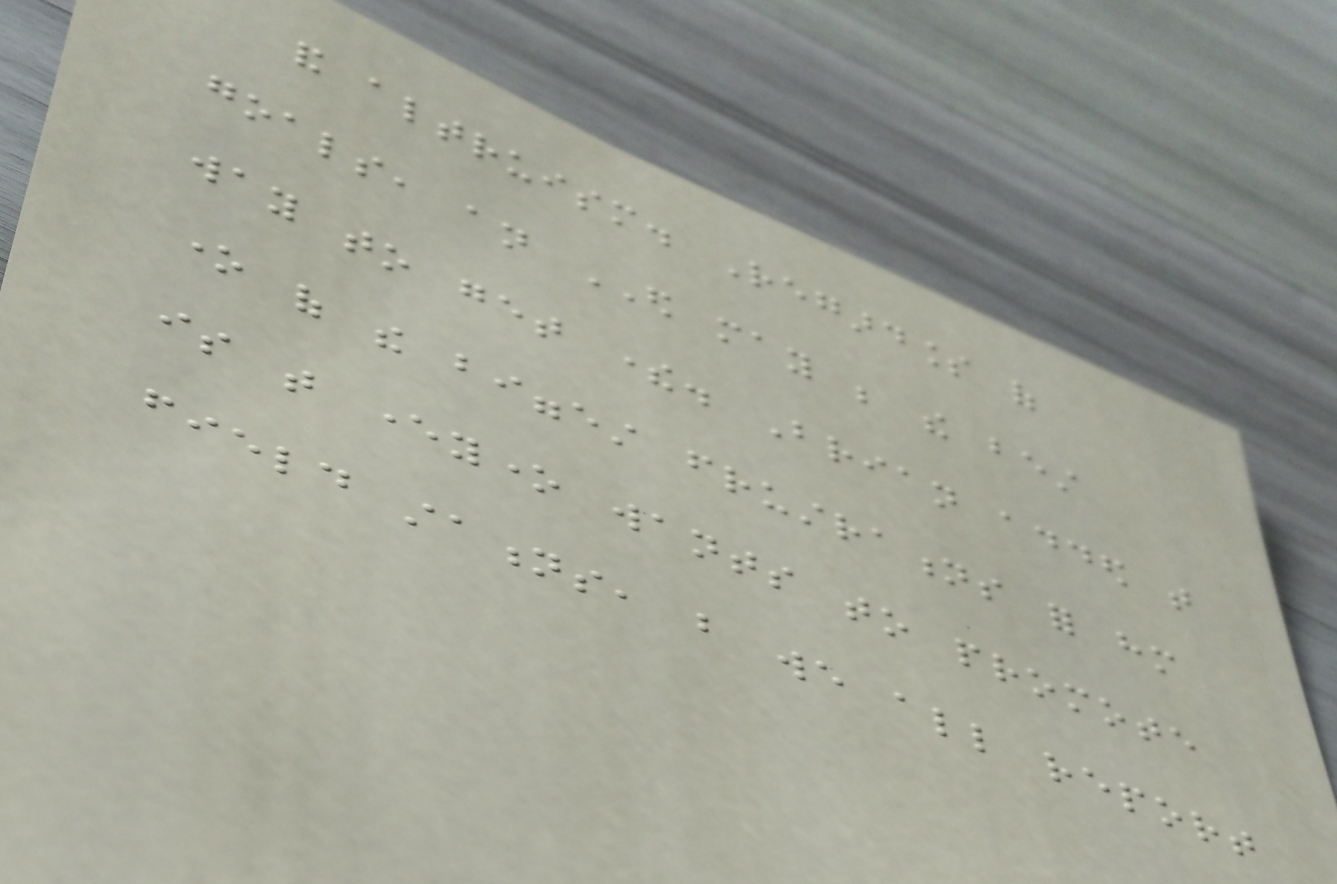and altruism. Regardless of
goals, an ED may be the best
way to get there. Brian added that
one of the biggest frustrations for him
is that everyone wants to promote
field stations, but we all report
